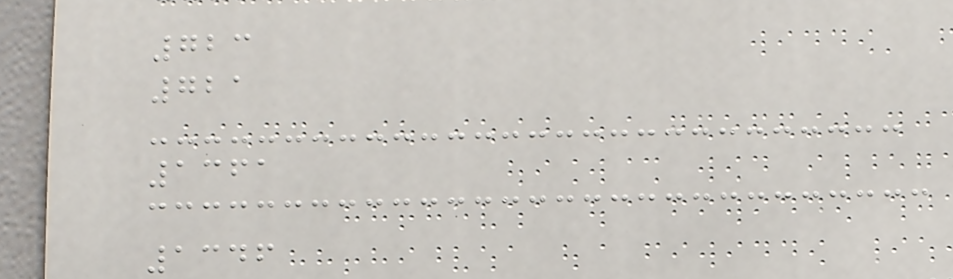723
721
1361
1346
